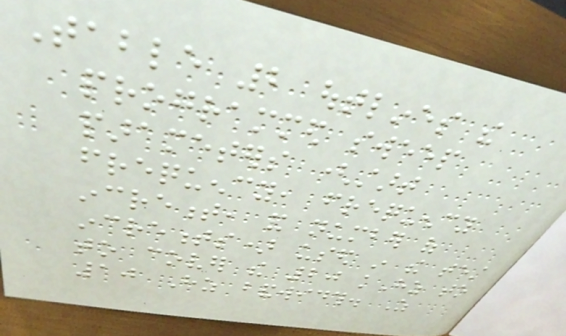Table 2 outlines the
programmed sweep
parameters (start
frequency, frequency
increment, and number of
increments) used in the test
to cover the 20 kHz to
10 Hz bandwidth. As
